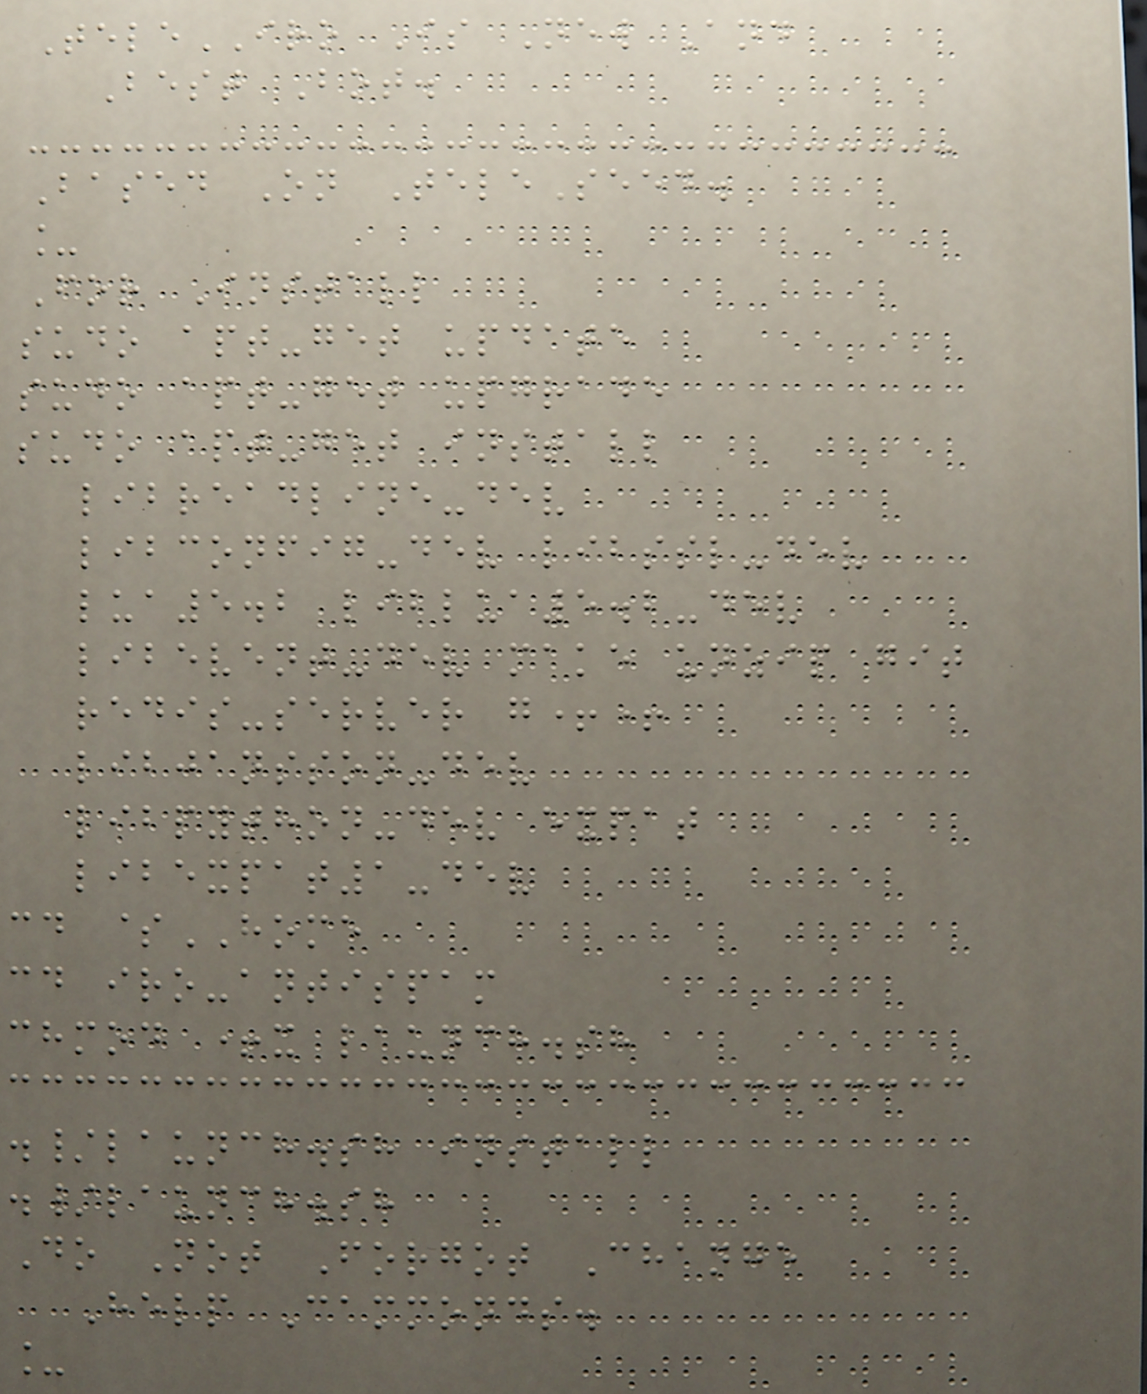TeleIRO Is New And
Best Bot.
Based On TeleSeed.
_
For Install
sudo apt-get update
sudo apt-get upgrade
sudo apt-get install
libreadline-dev
libconfig-dev libssl-dev
lua5.2 liblua5.2-dev
libevent-dev make unzip git
redis-server g++
libjansson-dev
libpython-dev expat
libexpat1-dev
cd $HOME
cd iro-antispam
chmod +x launch.sh
./launch.sh install
./launch.sh
Do Not Forgot Change
Help Cammonds.
_
